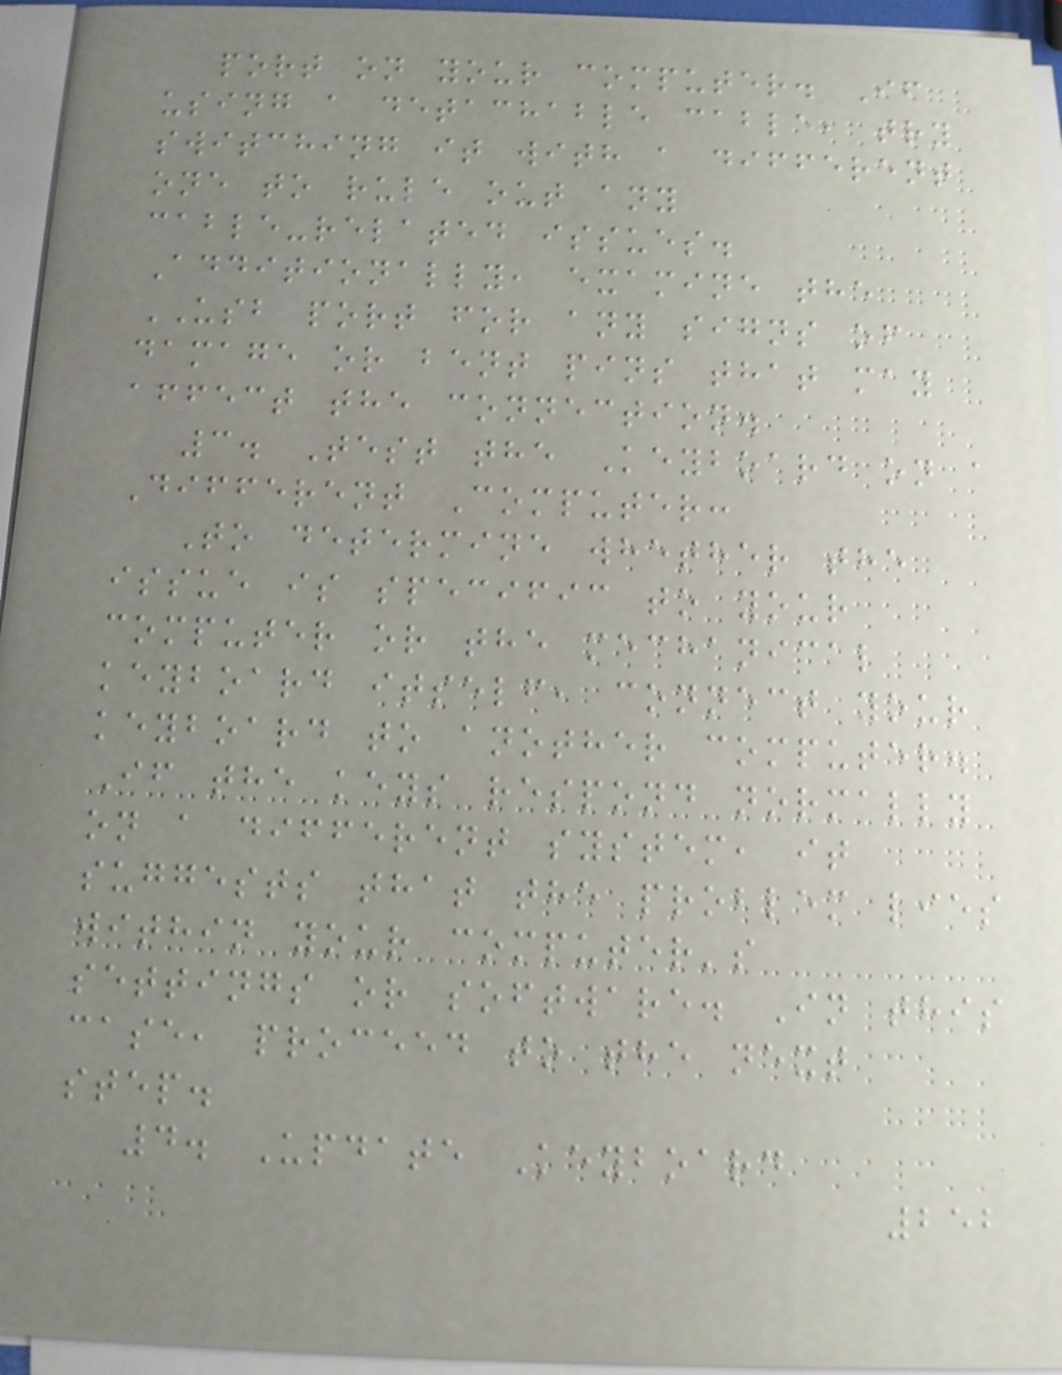port on your computer. If
using a detachable cable, try
switching it with a different
one to rule out any
cable-related issues.
Additionally, examine the
USB port for any signs of
damage or bent pins that may
affect the connection.
3. Test the Keyboard on a
Different Computer:
To determine whether the
issue is specific to your
computer or the mechanical
keyboard itself, connect your
keyboard to another computer.
If the keys respond normally
on a different system, it
suggests that the problem lies
within your computer's
settings or software. In this
case, proceed to the next
step.
4. Update Keyboard
252
